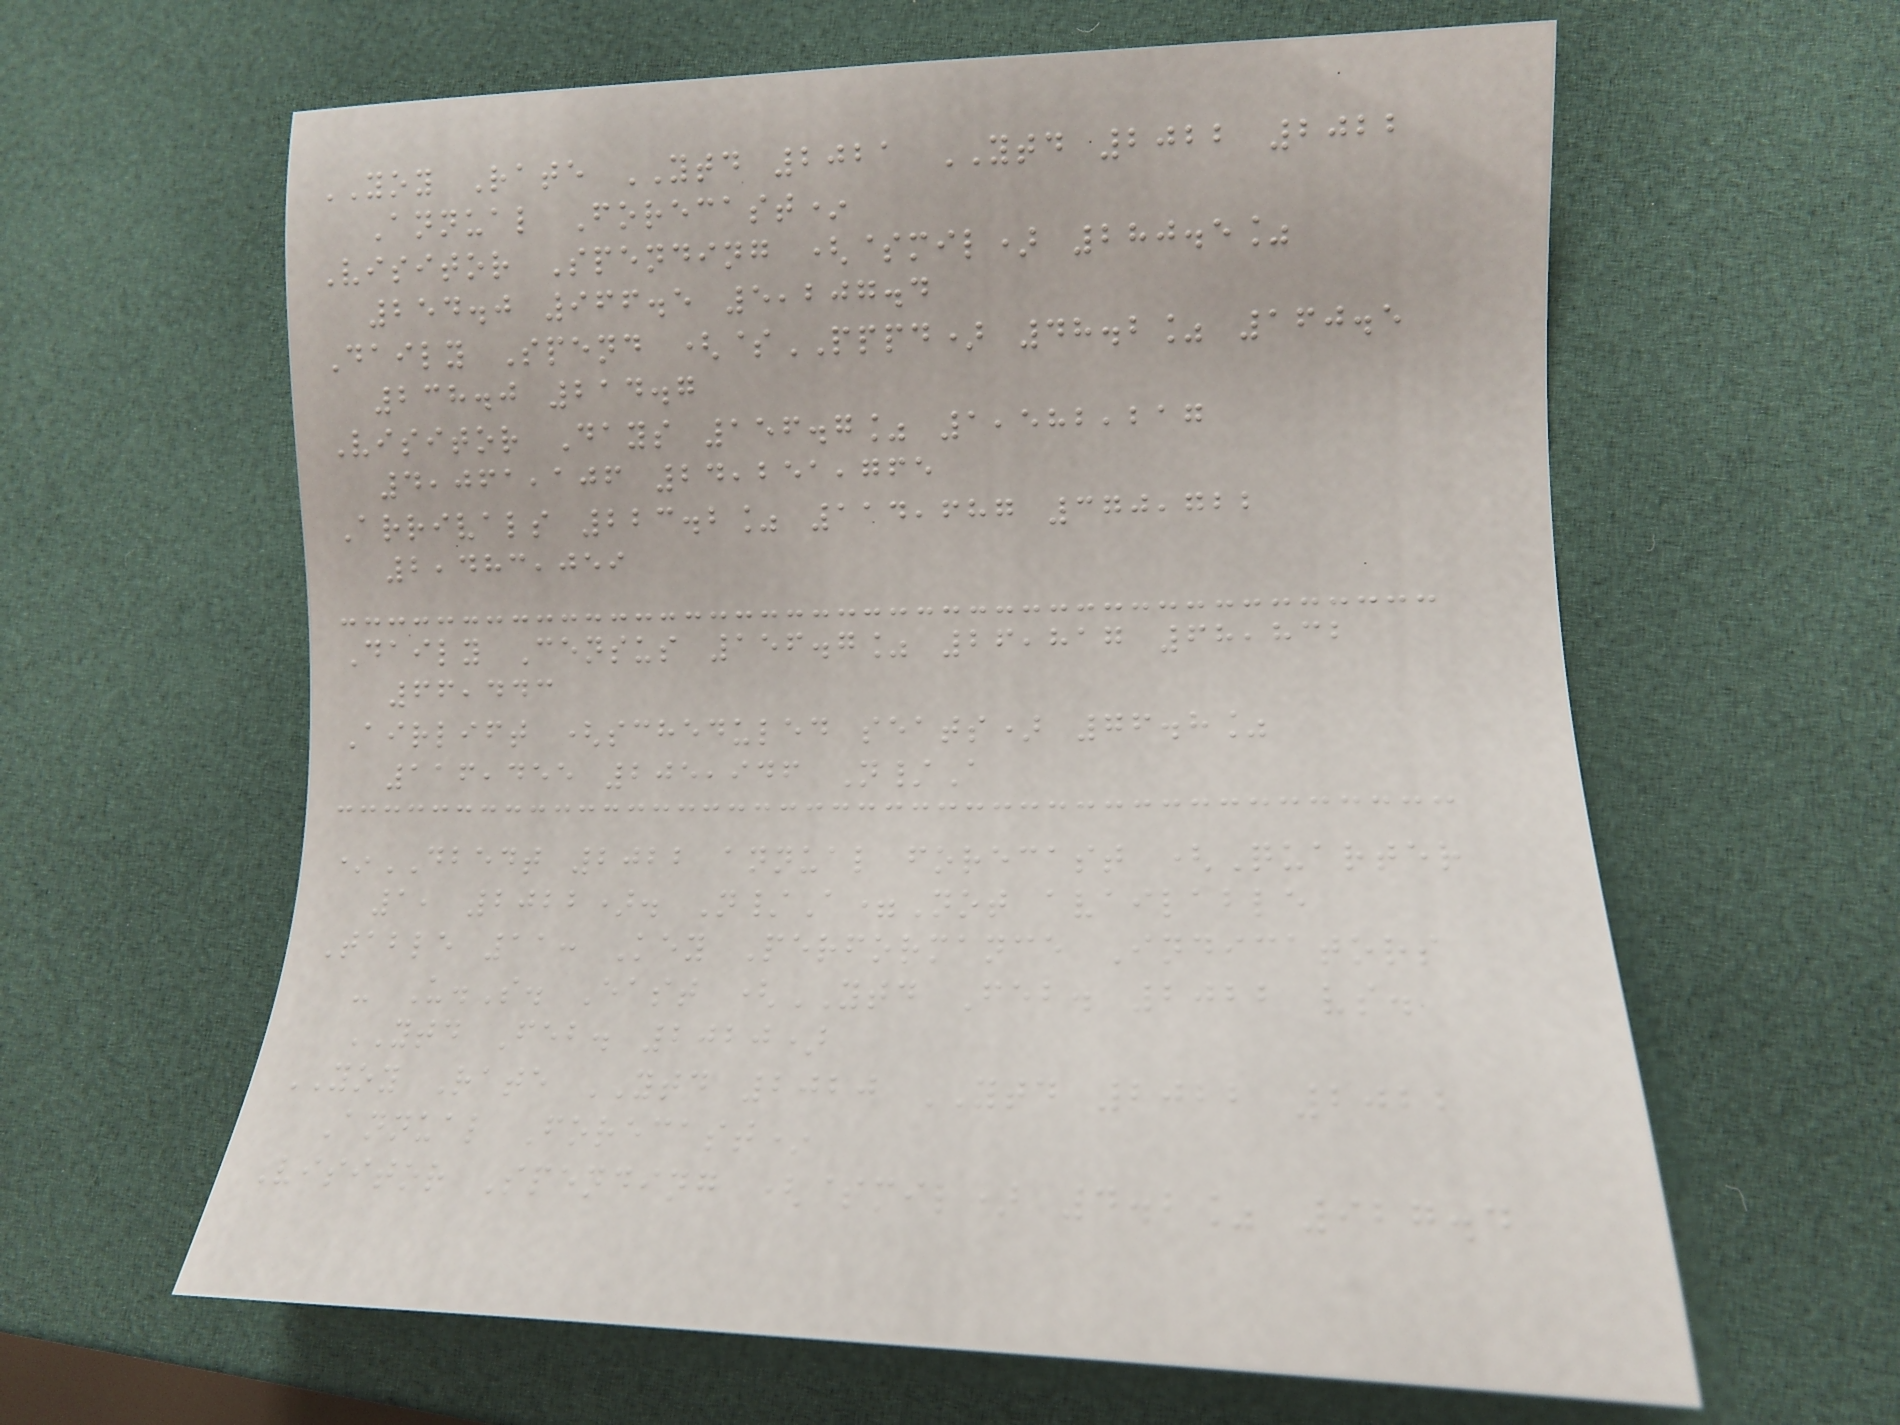YOY Rate YTD 2021 YTD 2022 2022
Annual Forecast*
Visitor Spending ($mil) 280.5%
254.0 966.5 5,207.4
Daily Spend ($PPPD) 48.2% 160.5
238.0 214.7
Visitor Days 156.7% 1,582,217
4,061,106 24,251,765
Arrivals 223.2% 114,687 370,722
2,483,059
Daily Census 156.7% 26,817 68,832
66,443
Airlift (scheduled seats) 76.8%
116,455 205,946 N/A
*DBEDT 2022 annual forecast (Quarter
1, 2022). N/A=Not available
Table 11: Key Performance Indicators
- U.S. East (YTD Feb. 2022 vs.
YTD Feb. 2020)
YOY Rate YTD 2020 YTD 2022 2022
Annual Forecast*
Visitor Spending ($mil) 4.2% 927.4
